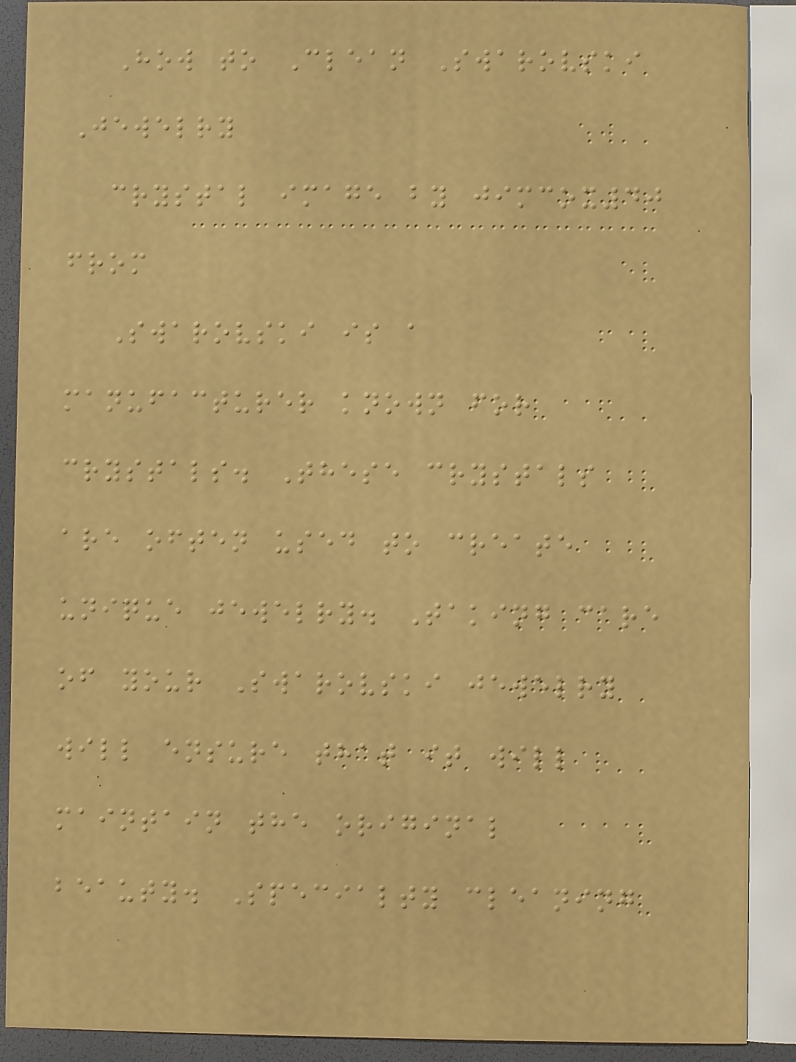How to Clean Swarovski
Jewelry
crystal image by jimcox40
from
Swarovski is a
manufacturer known for
crystals. These crystals
are often used to create
unique jewelry. Taking care
of your Swarovski jewelry
will ensure that it will
maintain the original
beauty. Specialty cleaning
